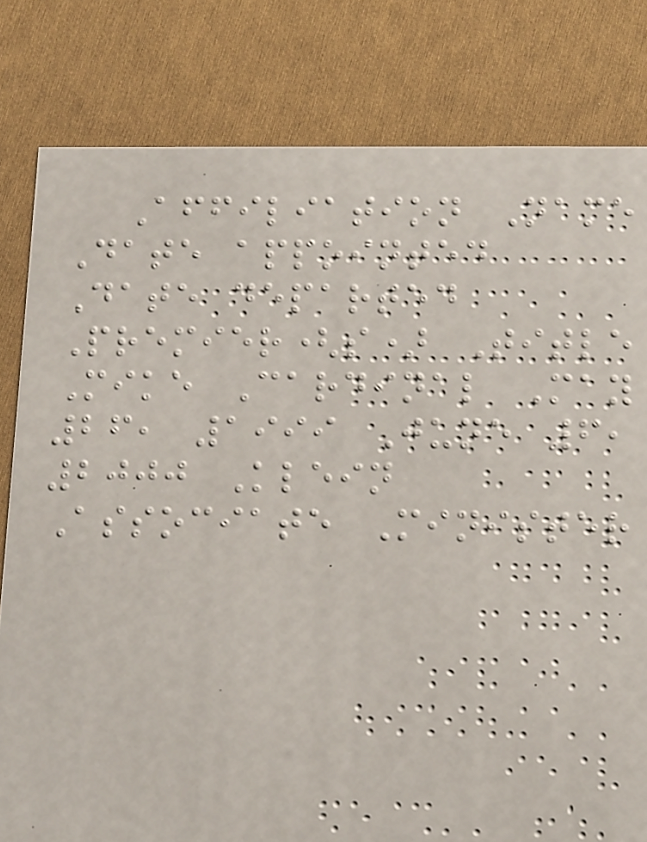Affiliation Name
Date appointed
Date departed
Premier(s) Title
Mike Cardinal May
26, 1999 June 6,
2000 Klein
Associate Minister
